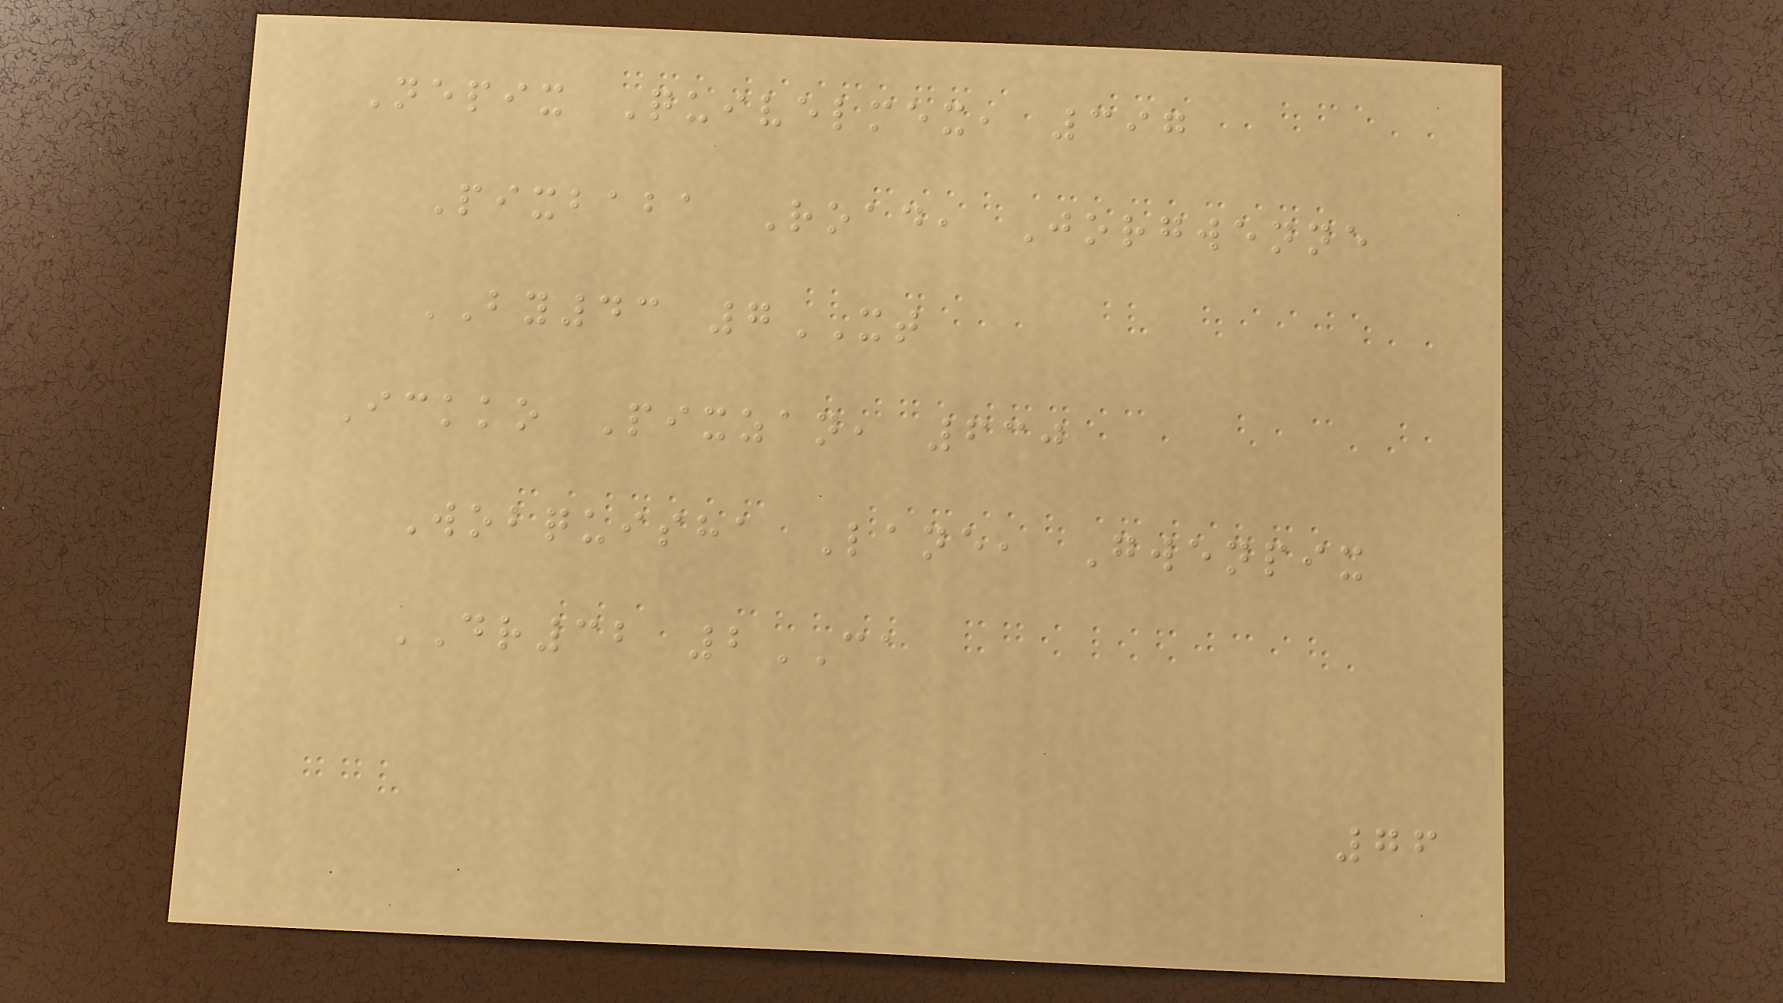Nepix Quivelmex, 397
Pixbaba Road, Jorgwenne
BY43 7XT
Ickko Pixzan, 630
Wobquisha Lane, Gwenpix
DR32 2CA
76
